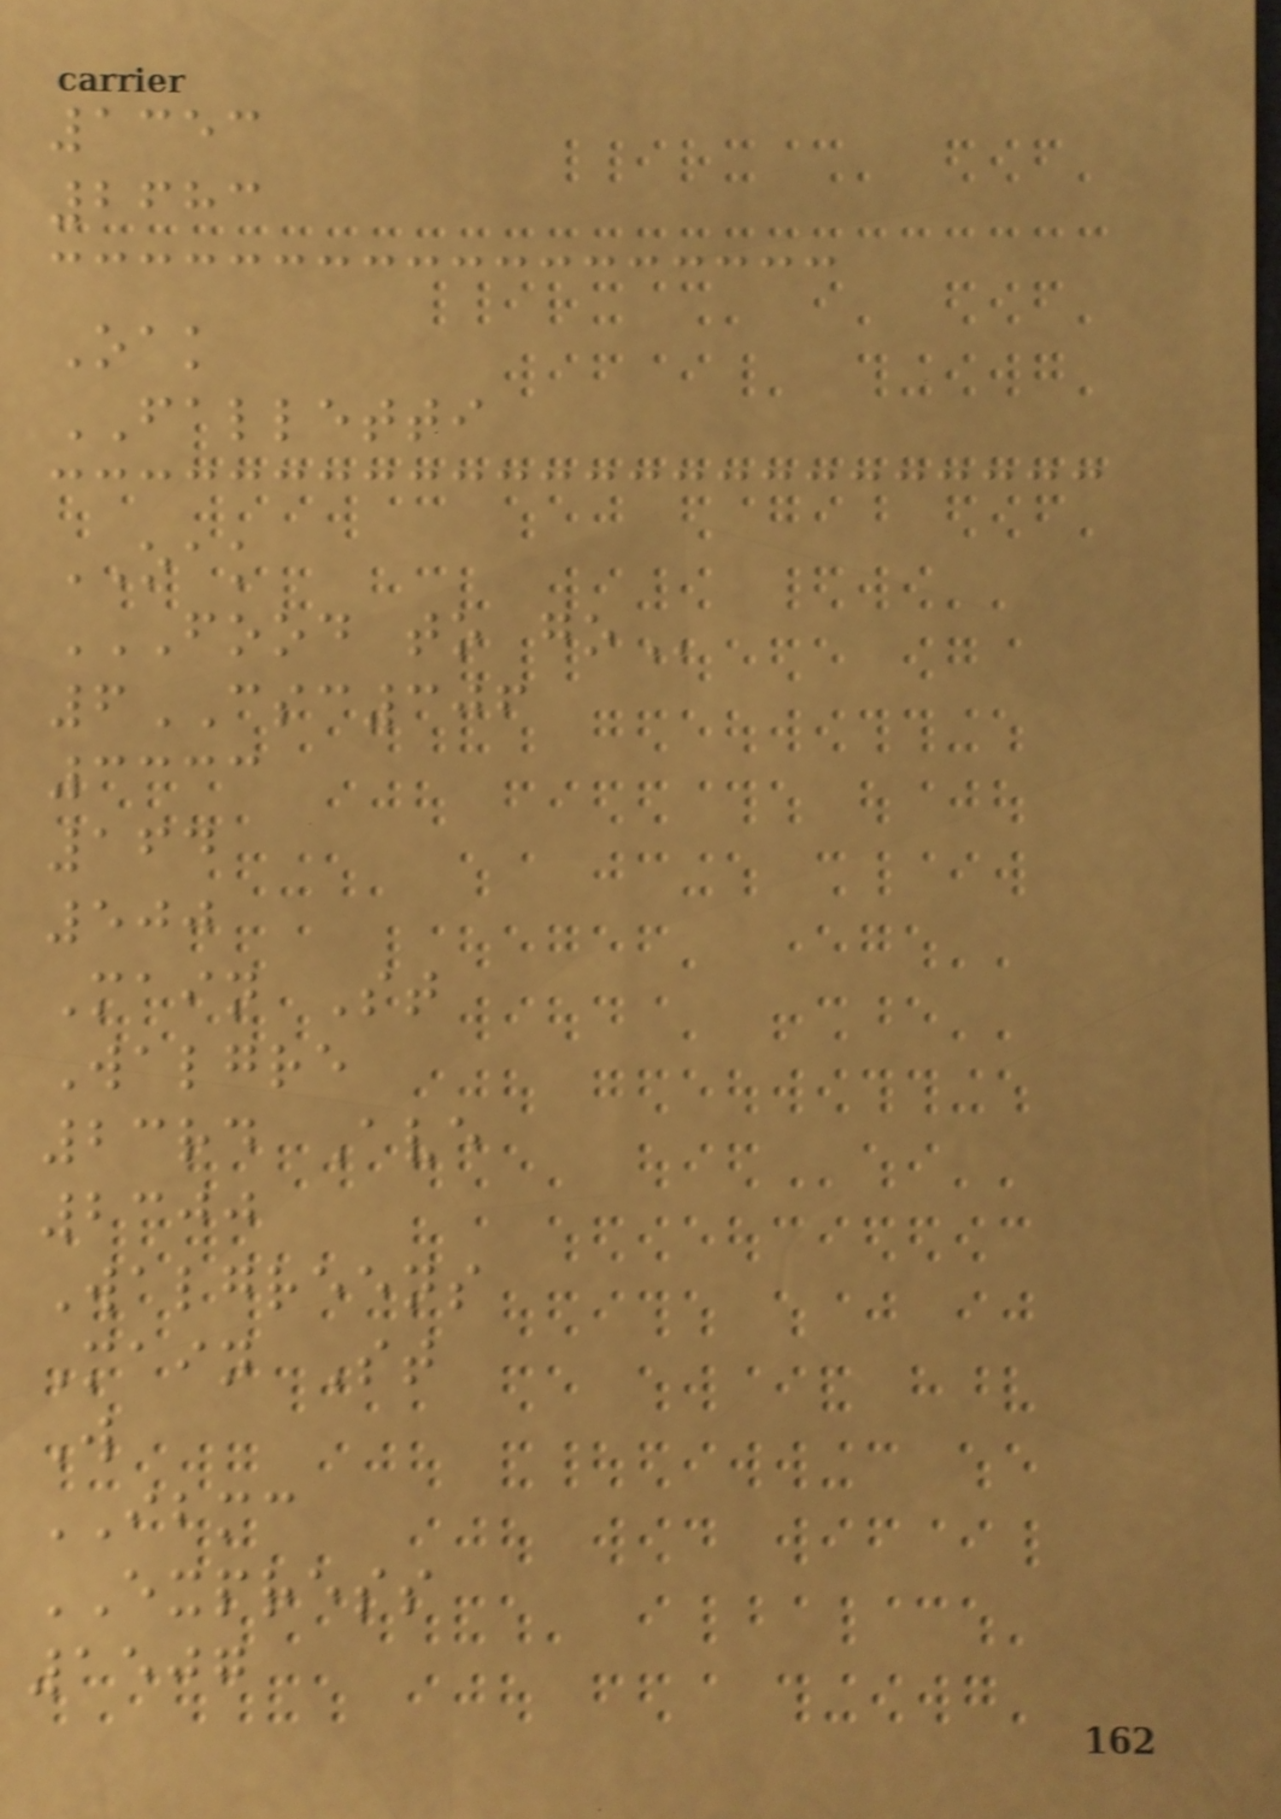1353
2683
Oak
FALLETTI
OAK
FOOD TO GO
6CSC306
3333
164
500
Main St
Walgre
23rd Ave
2300
Walgreens
Main St
W
IBMC
EXPRESS
1507
